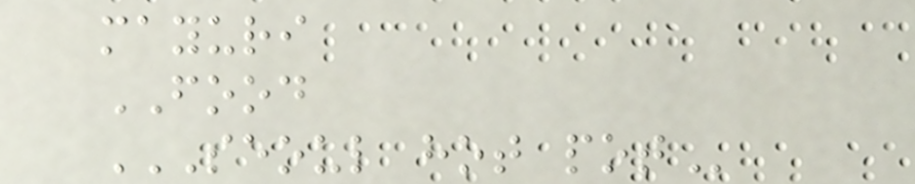mayuri
FOOD
SEOUL HOT POT
